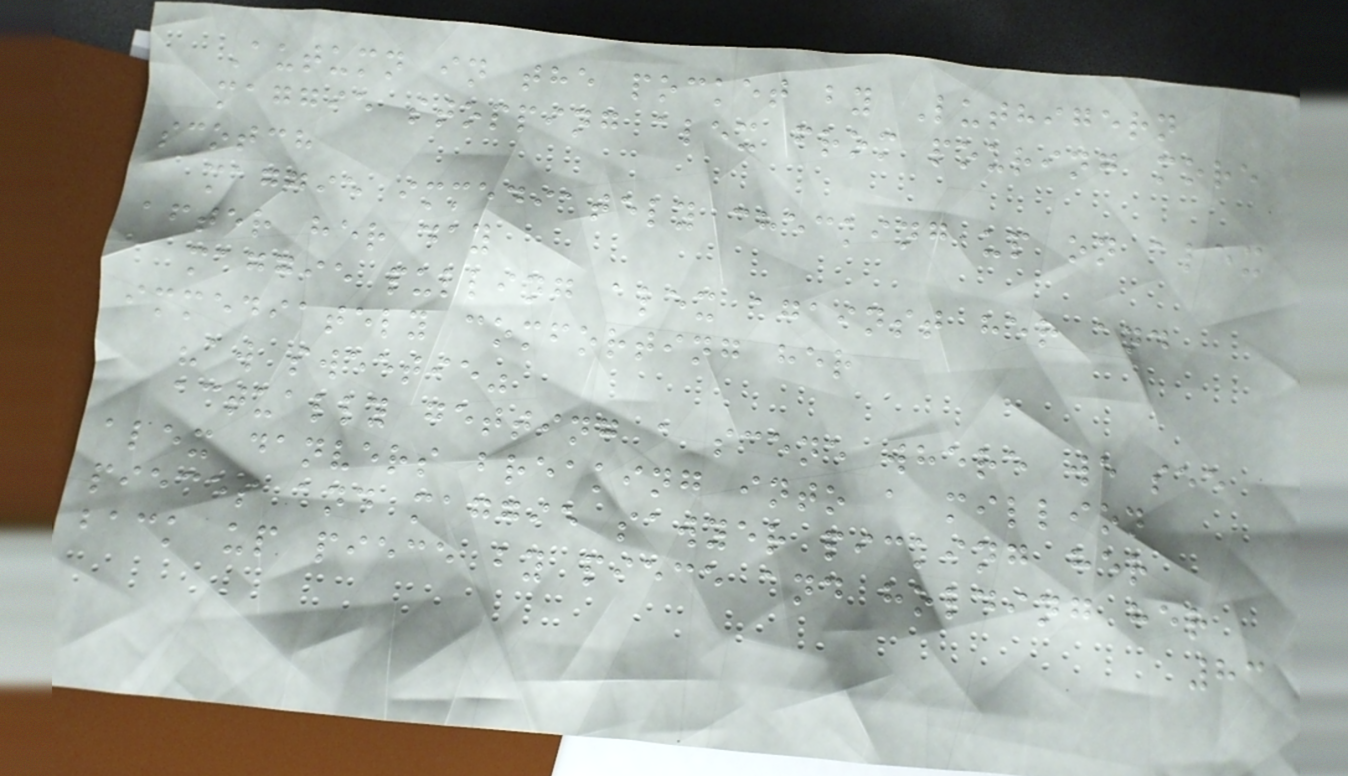Autumn in the pocket by Luthigern
maggie stopping alex from pouring more
scotch
maggie immediately checking up on alex
after her day
maggie pulling alex against her and
immediately comforting her
"aw sweetie"
actually getting a scene where we see
alex danvers breaking into a million
pieces and maggie sawyer picking her
back up piece by piece and holding her
83
